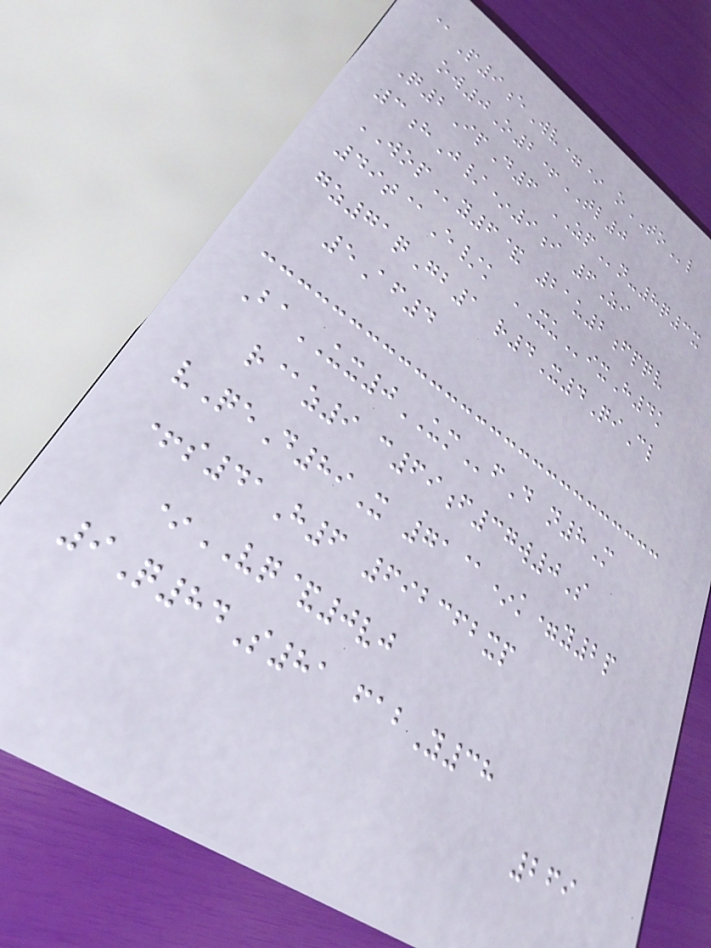@P9eWv=* oTOl
ow0O2+TL0
Q2IpD6 ZPn-8q3x
3hJ/*9i 6Zi
WOPy6& 21u2fpqv
49t@E/k XUixH4k
gz71qGb1 r4X4QiCl
5Af4
BaUX0UMfD n8M
r@z9 c69f37w0S
vQeD89X 71@*k=y2p
+s41H6 692362xp
*VQ&0vj
9Q84S81 fabY38
269
